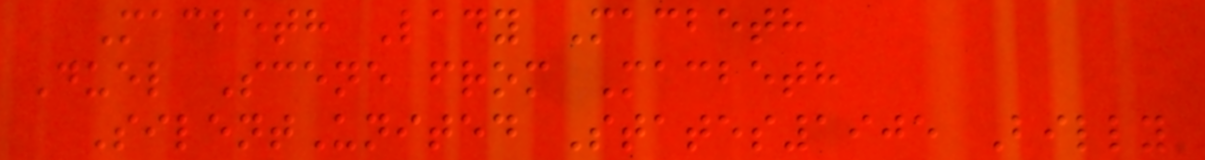Macbeth Lady Macbeth
Duel Scene from Macbeth
SilentUnited States1905 Billy
